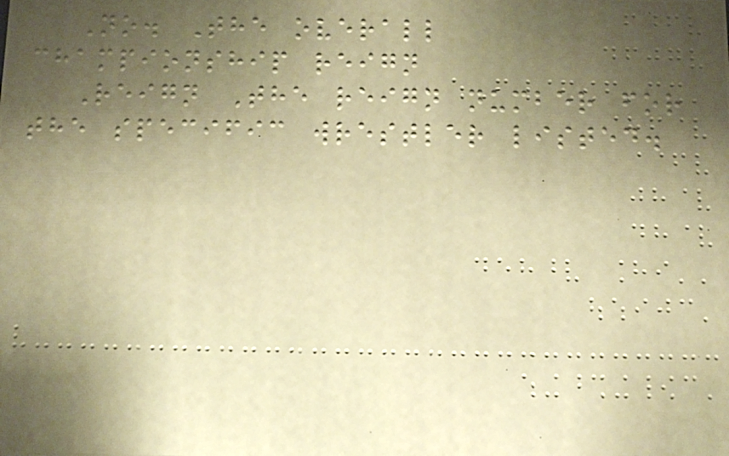No. The overall
championship reign
Reign The reign number for
the specific wrestler listed.
